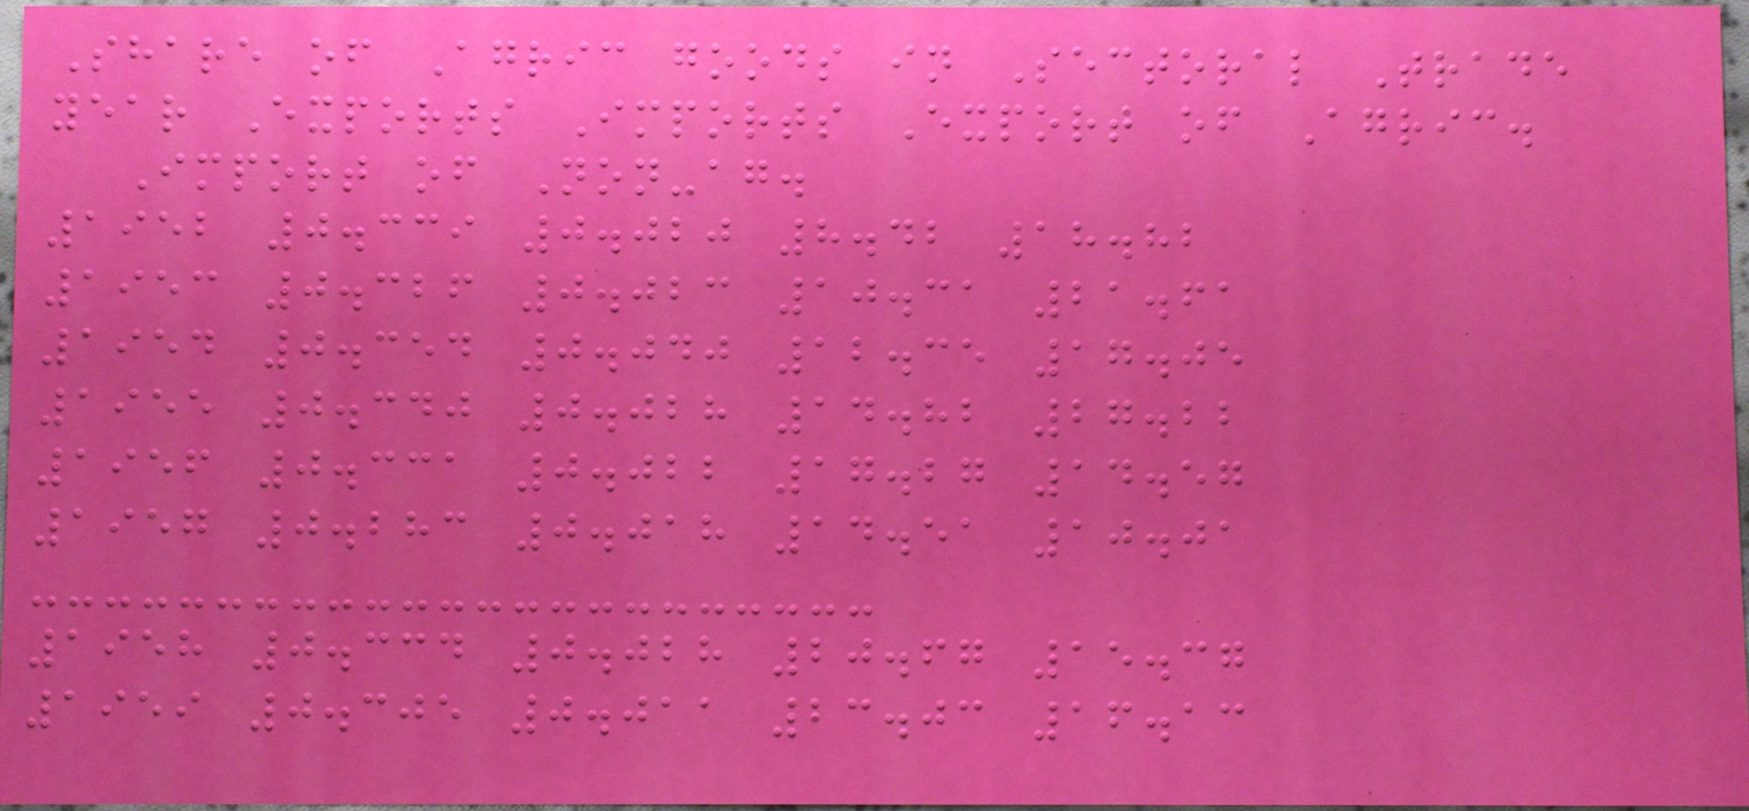Share of Agric goods in Sectoral Trade
year Exports Imports Export of Agric.
Import of Non-ag.
1952 0.339 0.020 8.42 18.82
1953 0.326 0.023 10.31 21.61
1954 0.354 0.040 12.35 17.05
1955 0.340 0.028 14.82 27.22
1956 0.331 0.022 17.27 14.57
1957 0.283 0.018 14.51 10.01
1958 0.334 0.028 20.67 15.37
1959 0.305 0.011 23.03 16.13
